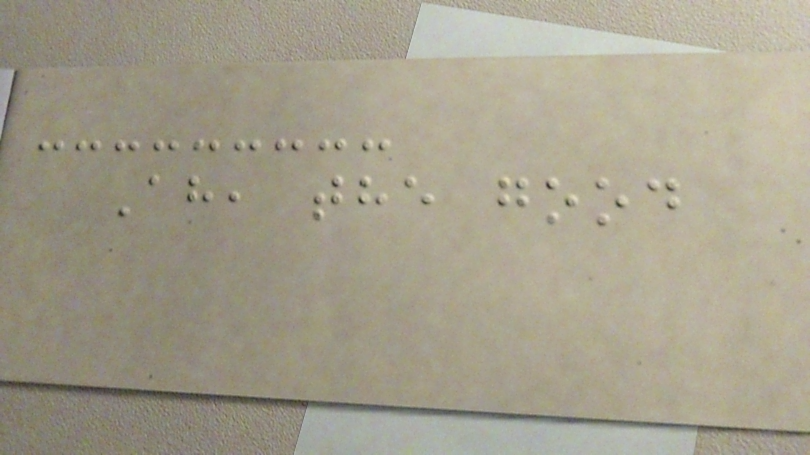Ah, the good
